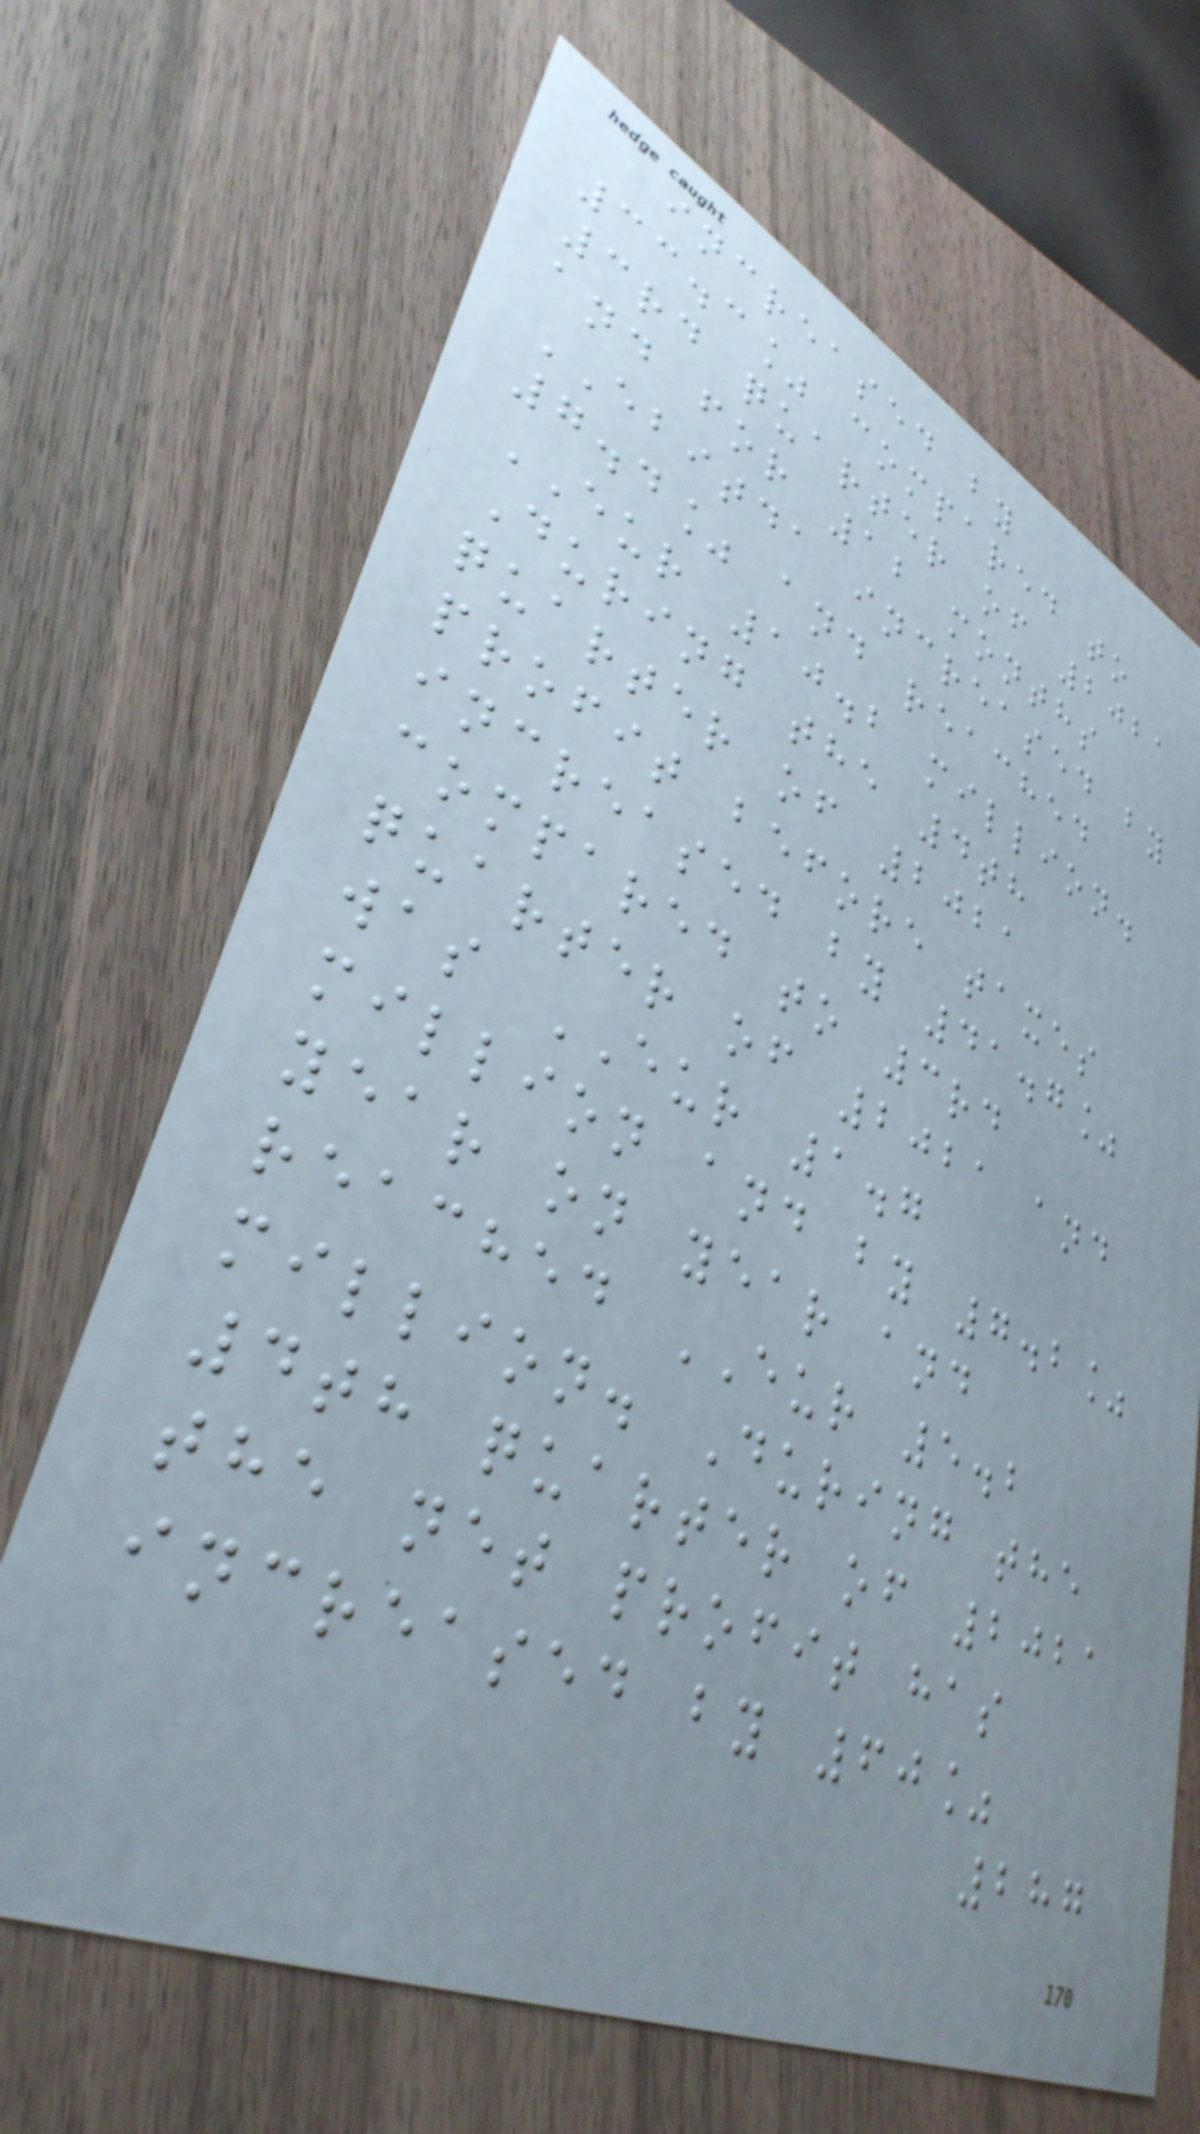increased by
33.3% compared to
3rd quarter of 2021
and for 12 months
EBITDA increased by
7.4% and reached
EUR 10.2 million.
During the 4th
quarter of 2021
profit before taxes
increased by 41.7%
compared to 3rd
quarter of 2021 and
was EUR 1.7
million and by 7.2%
year on year and
reached EUR 5.2
million. During the
4th quarter of 2021
the net profit has
increased by 60%
287
